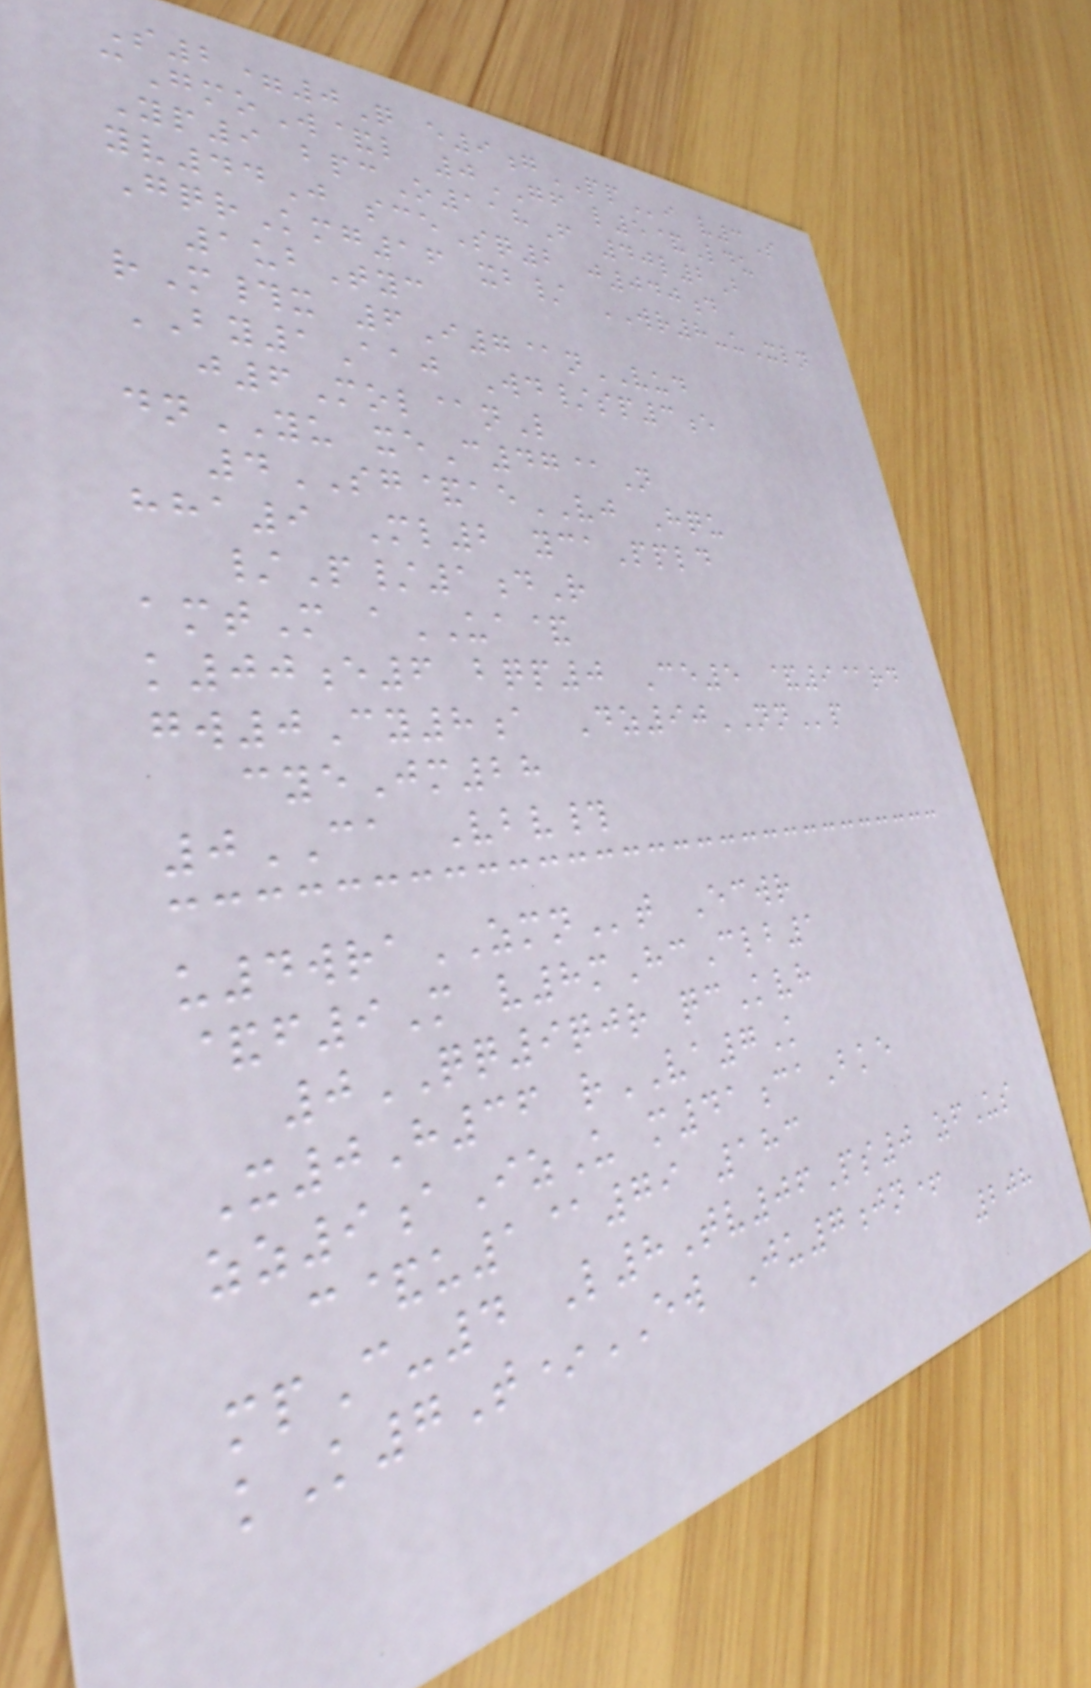S2=0Q e9gPPi v3S
cGmoW&l 0GF l5&Ldu
Yp9 bpcO118F 40l2B
yv44J sceSq2 j040d
GqrKmg16 xb/ WR8-uXln
1ubTyc
rM#x 6I7@nVUD
BY1Aaj Wd/sp3e
j6Mol@nL
dnYU xeC47@N
4SG&aeVJ Hqu
hha9 Ml2 ycaPpld
/P/1dR
amtM aUA&
k00e6 bqp0 Ce5 &9@rd
gw0Cy8a Dz90NNp
cyeJm28
0CA Vbv#
u4wraZMNt Ecwr
&f9M v8mHcClb1
0QQ9qjr qcKvh
X0H36 rVA7K
zz9aIzU m41caBke
c&u1@79 183
mpC-4 L8Tv06Ps0 zfUs
kK7T*EW Ju7jn+
208
